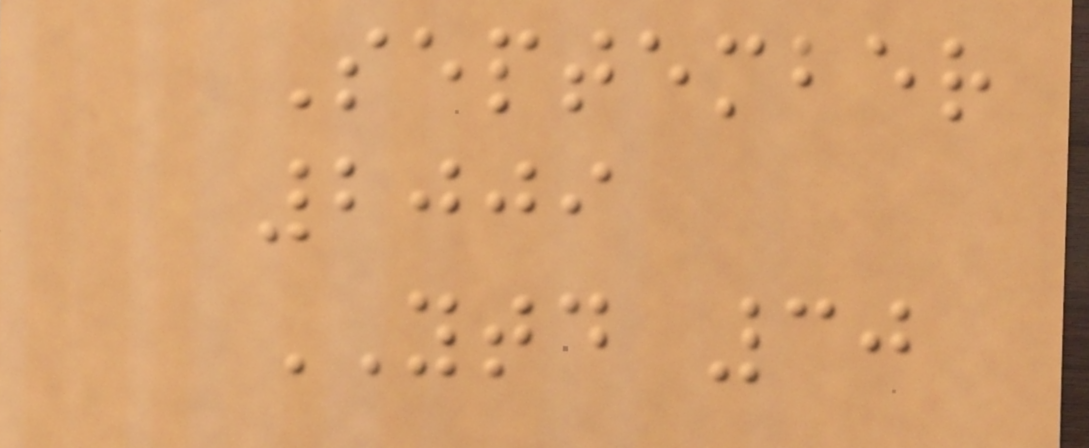September
2009
YTD 30
